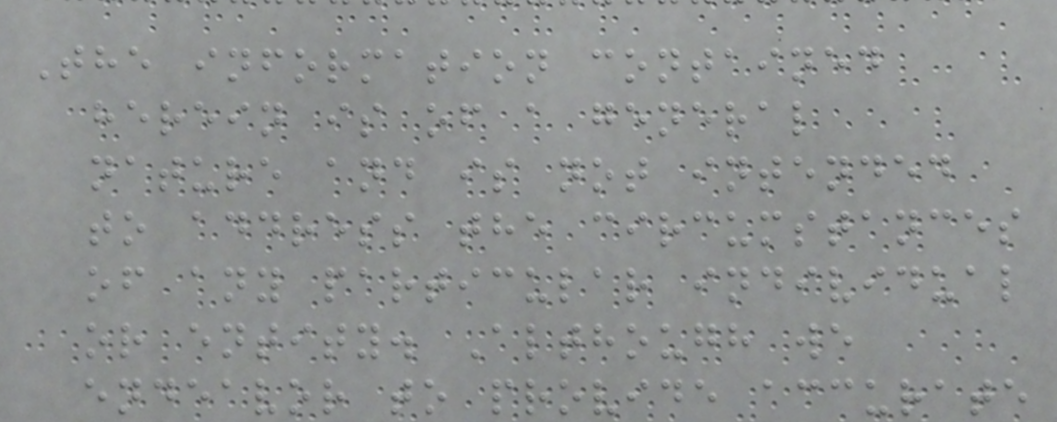The information contained
herein is of a general
nature and is not intended
to address the circumstances
of any particular individual
or entity. Although we
endeavor to provide accurate
